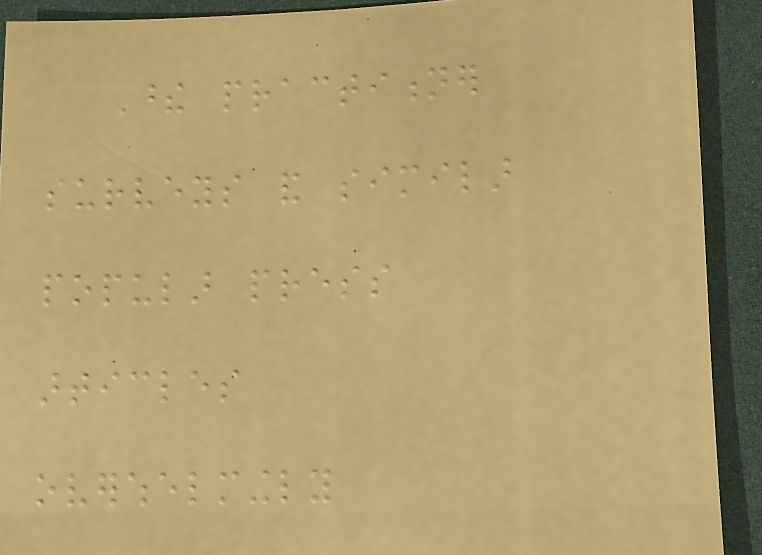These practitioner
surveys and similar
popular press
articles
overwhelmingly
